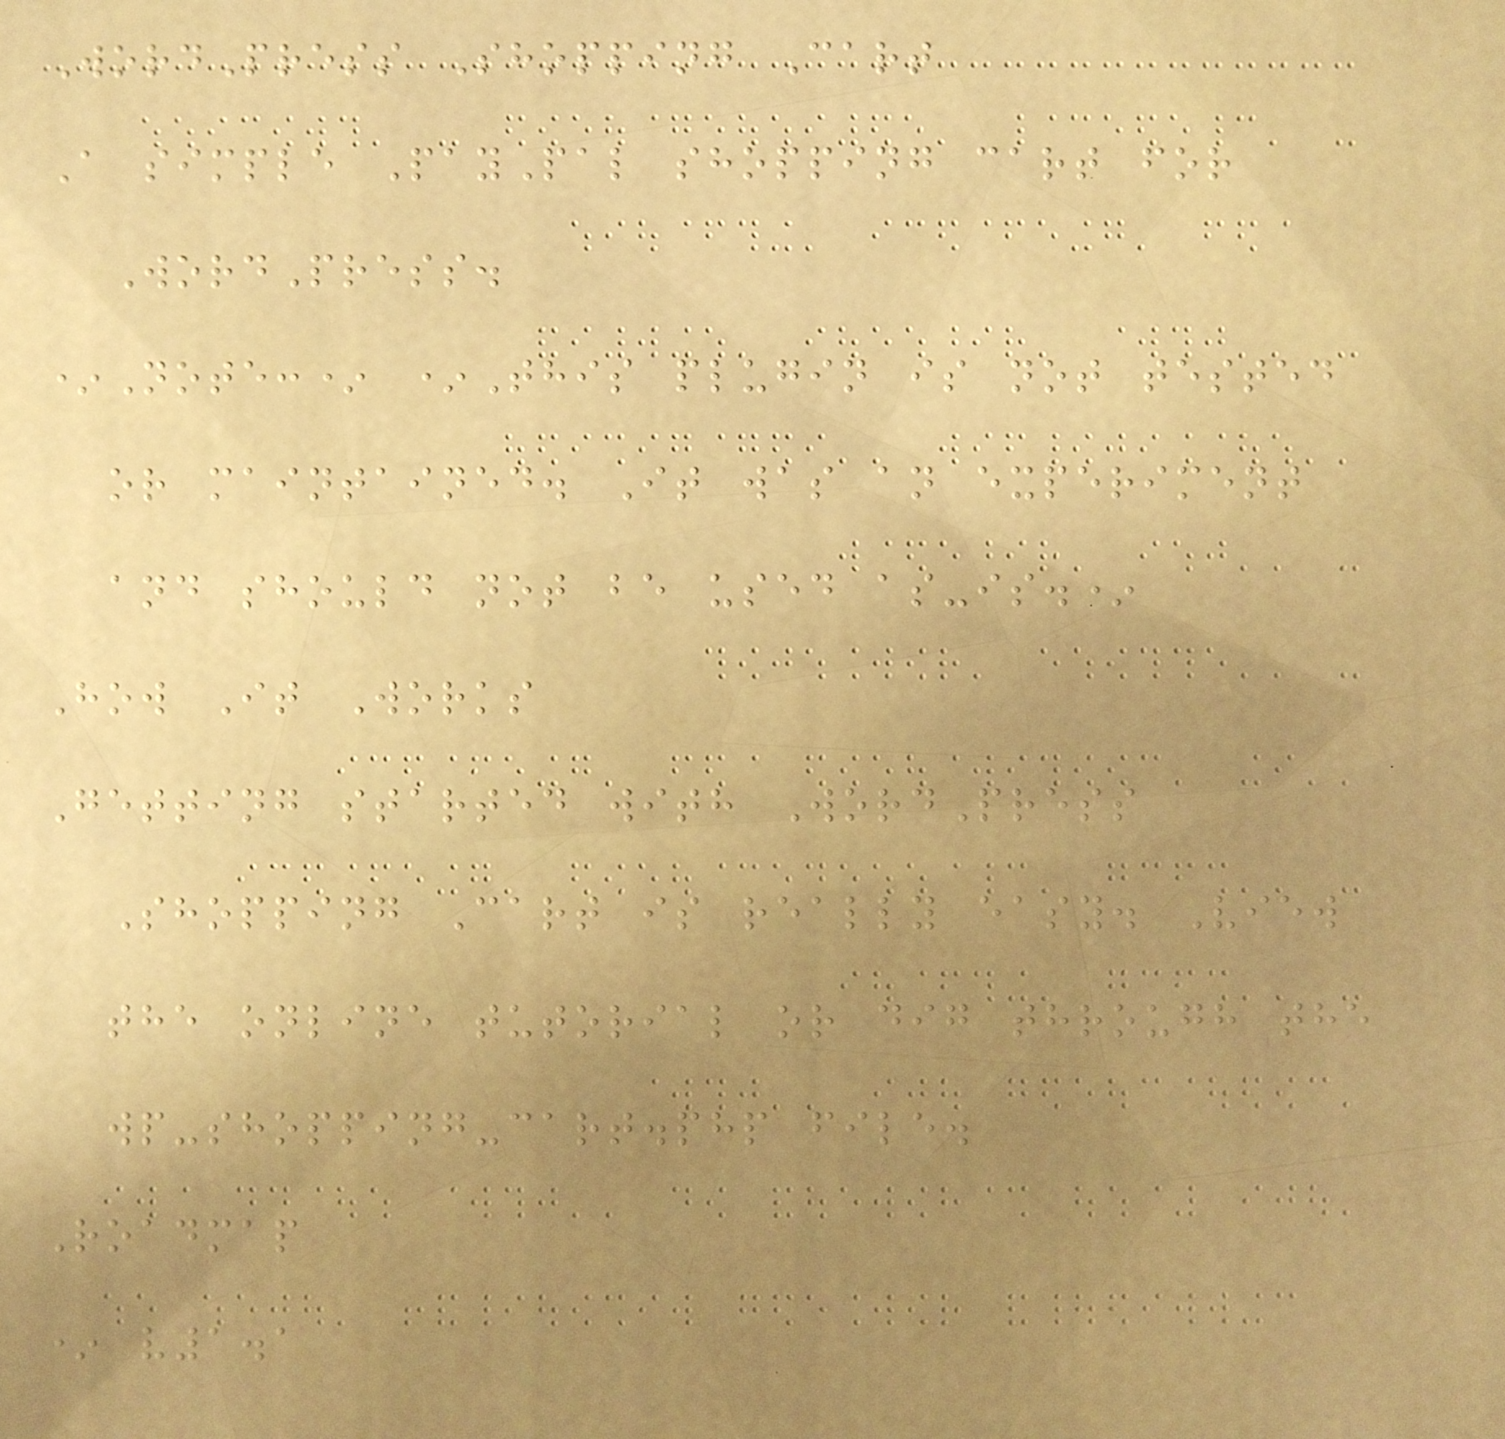WordPress Shopping Cart
A simple PayPal shopping cart for
WordPress.
*Note:* *This plugin is not tested
or maintained. It was an experiment
and should not be used as-is.*
How It Works
Getting started with WordPress
Shopping Cart is really easy. View
the online tutorial or dig through the
wp-shopping-cart.php file.
Roadmap
* v1.1
